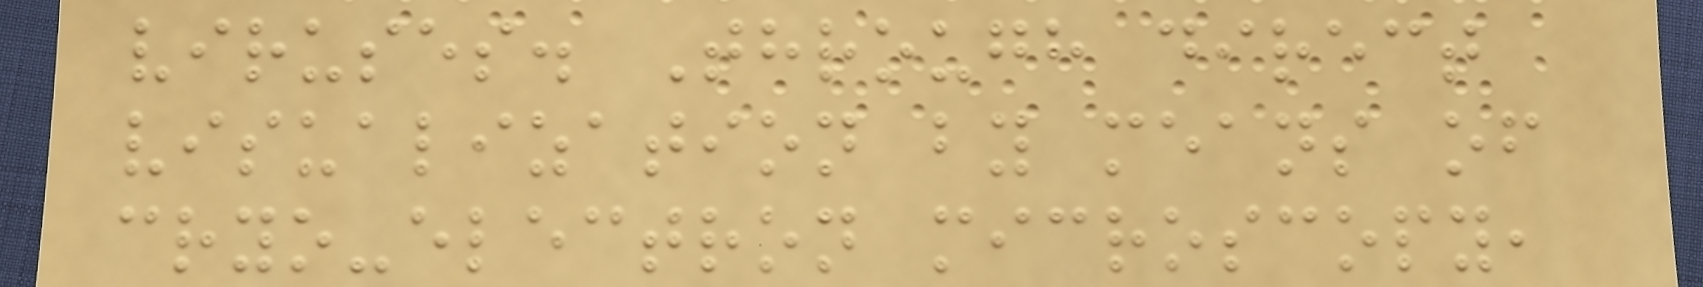viruses. Through direct
visualization by means of
cryo-electron microscopy,
